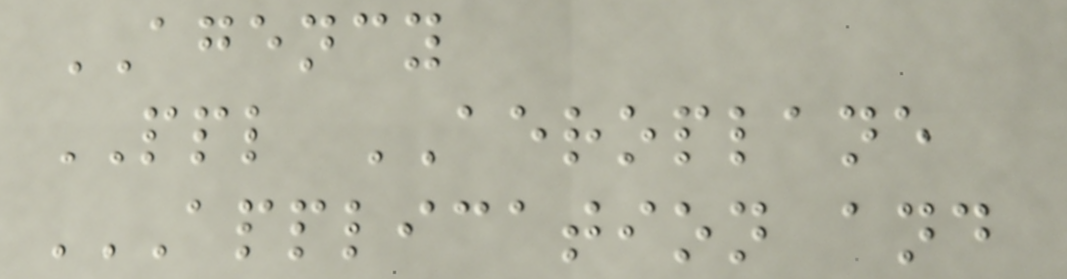AGENCY
PPL AEROPLANE
APPLICATION AND
